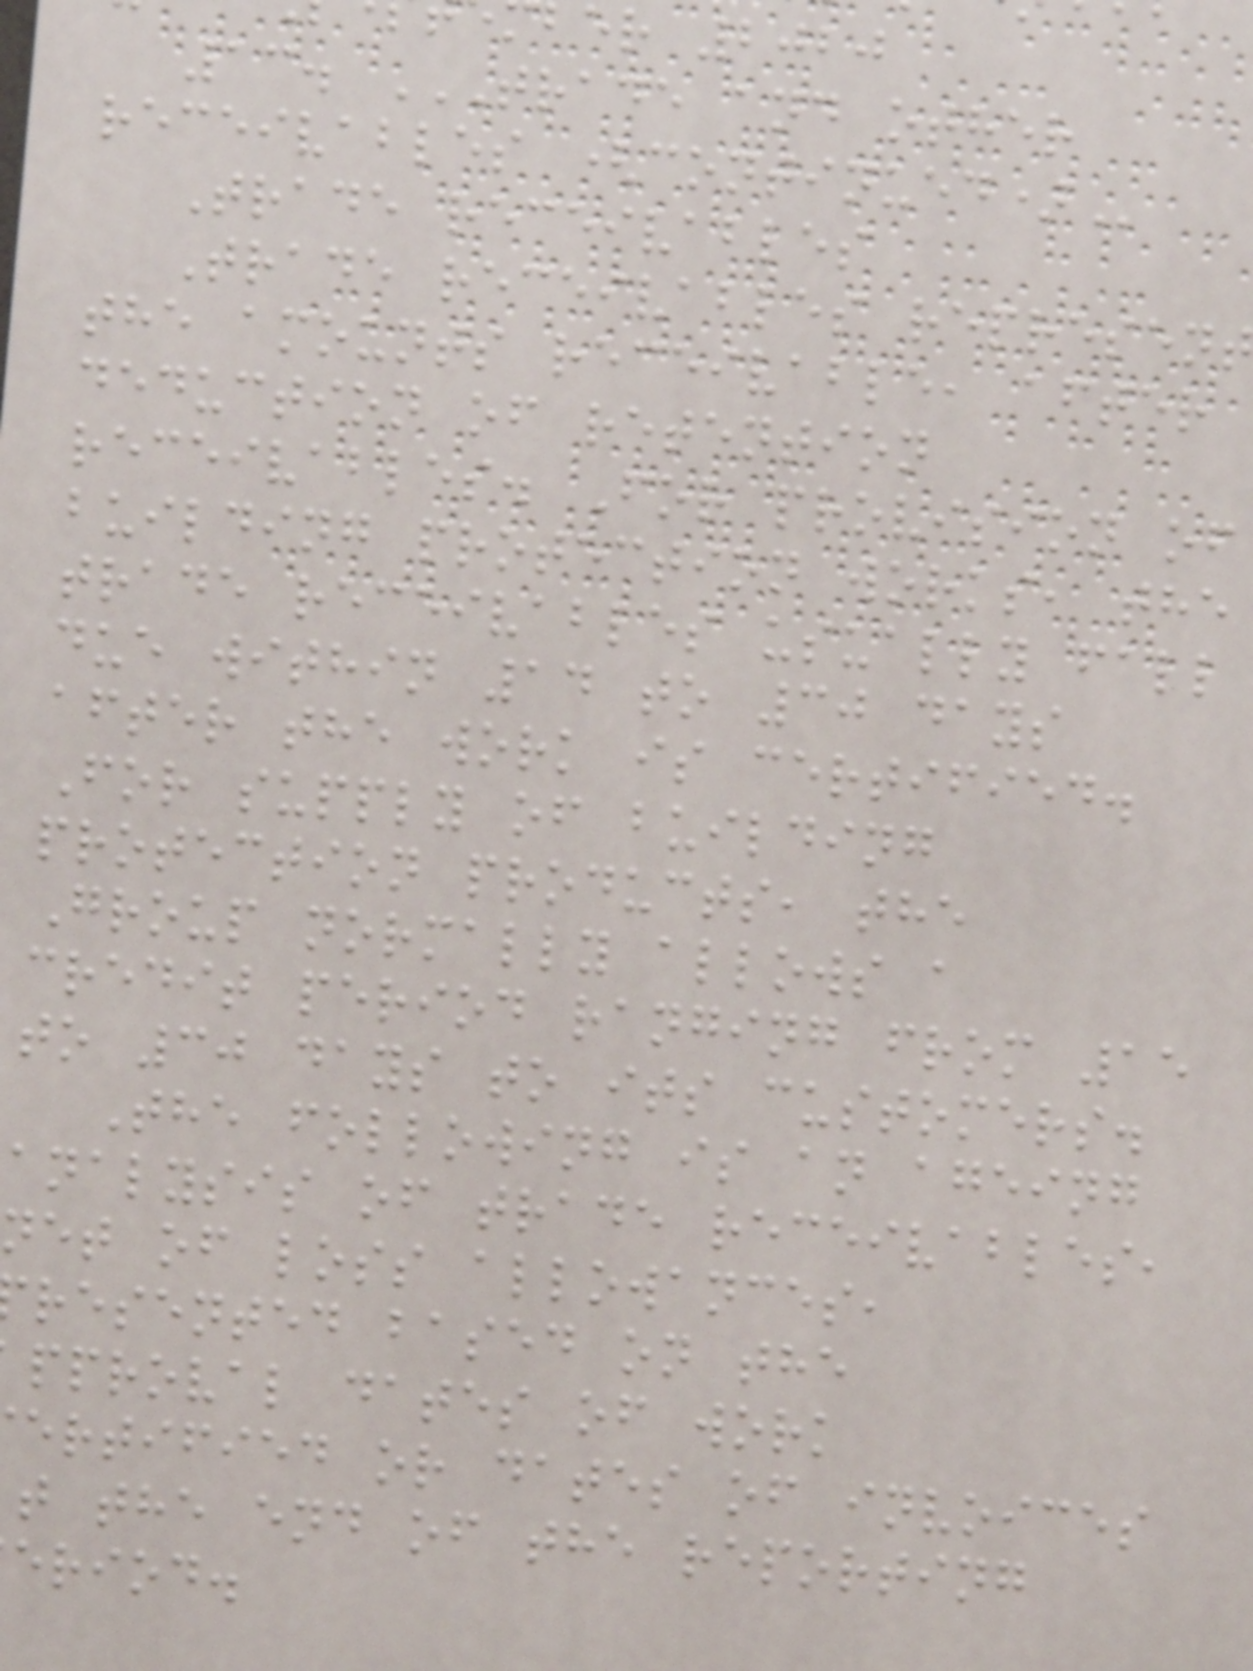ber 2020
13. TRADE AND OTHER
receivables
Trade receivables
Trade receivables represen
the amounts receivable, after
deduction of retention
receivables. For provision of
building protection works, the
trade receivables usually fall
due within 14 to 30 days
after the work is certified.
For supply of building
protection products, the
Group normally allows a
credit period ranging from 15
to 30 days to its customers.
The following is an ageing
analysis of trade receivables,
net of loss allowances,
resented based on the
pproval dates of work
ertified or dates of invoices
t the end of the reporting
eriod.
